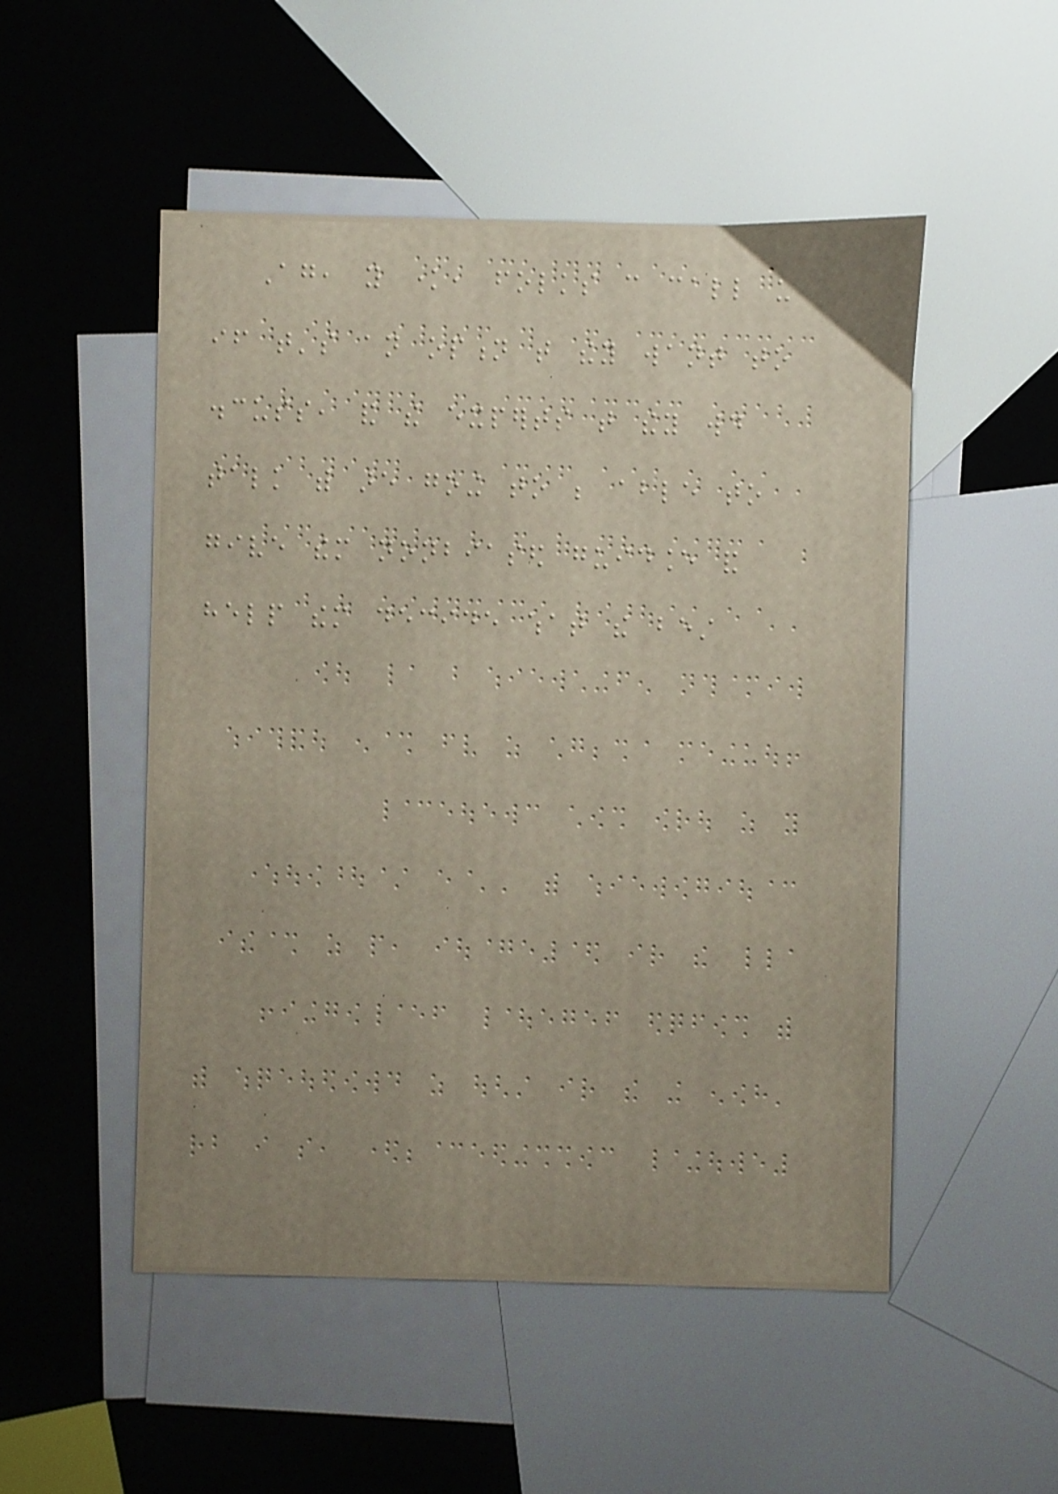Again, you know, folks can call us
if that's an option that they want to
discuss, and the experts that they would
talk with are going to be able to
give them nonbiased guidance and
help them decide what the best
